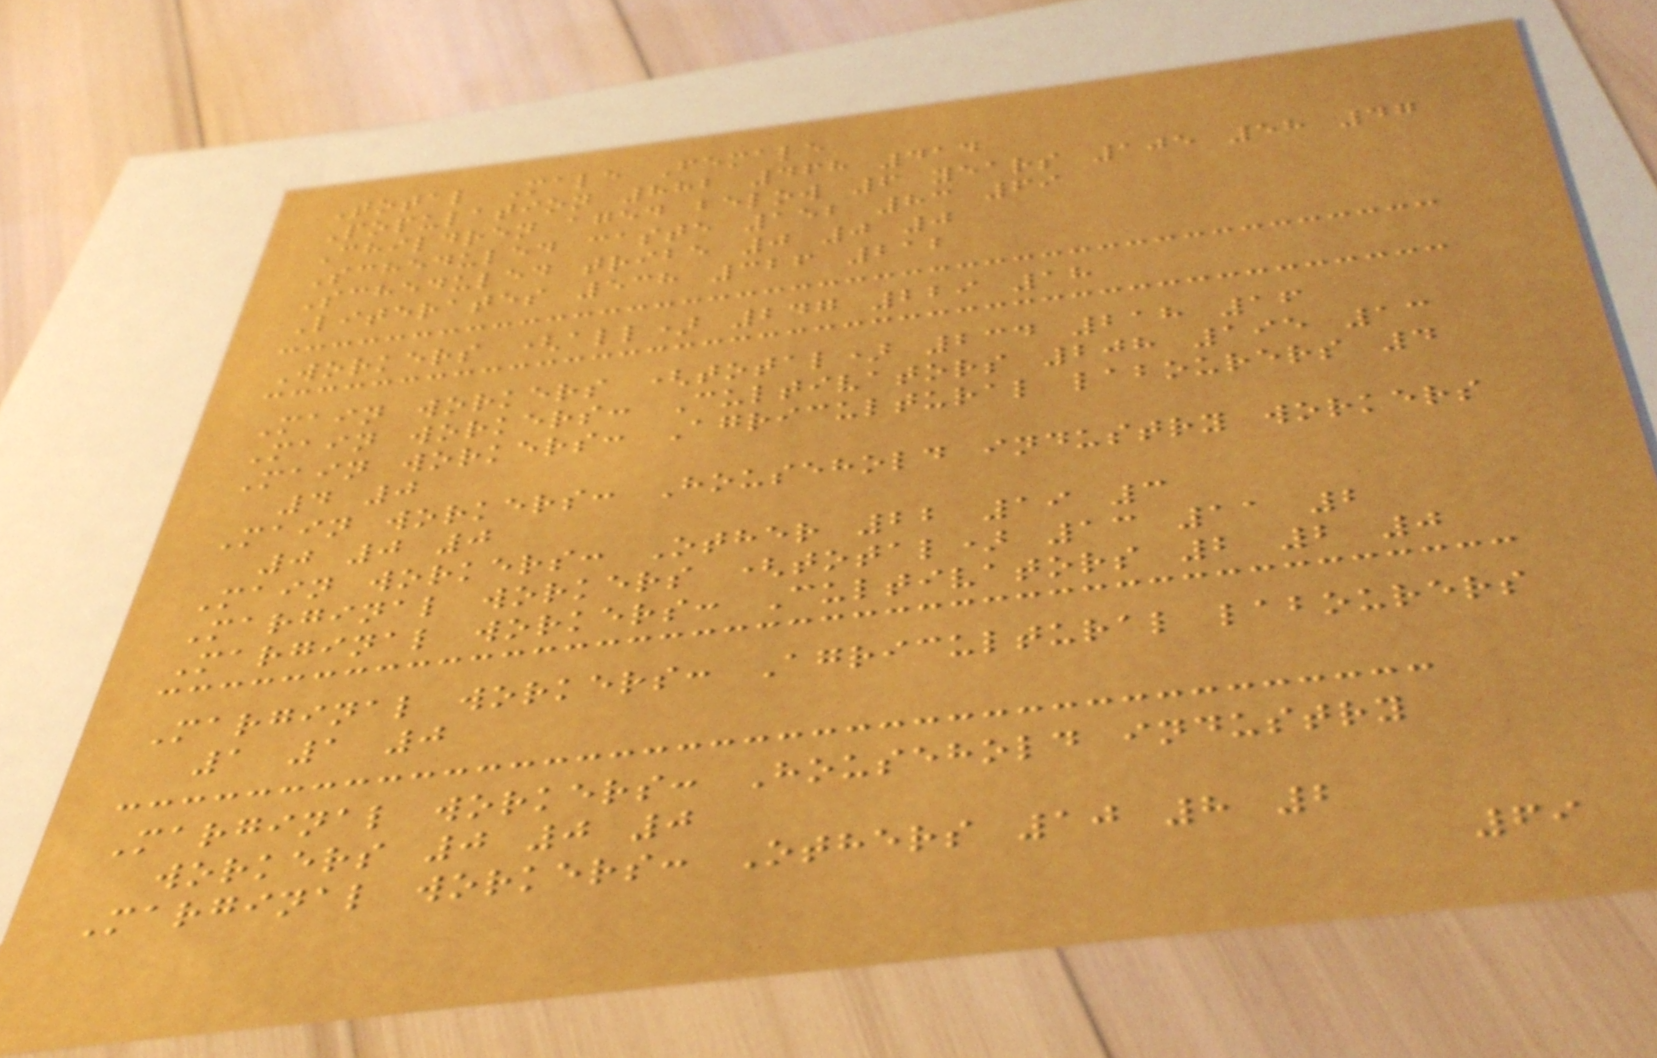Total Male Female
Population 882 468 414
Children aged below 6 years 105 58 47
Scheduled caste 152 83 69
Scheduled tribe 0 0 0
Literates 538 326 212
Workers (all) 247 229 18
Main workers (total) 234 218 16
Main workers: Cultivators 208 195 13
Main workers: Agricultural labourers 4
4 0
Main workers: Household industry workers
0 0 0
Main workers: Other 22 19 3
Marginal workers (total) 13 11 2
Marginal workers: Cultivators 2 2 0
Marginal workers: Agricultural labourers
1 1 0
Marginal workers: Household industry
workers 0 0 0
Marginal workers: Others 10 8 2
69
